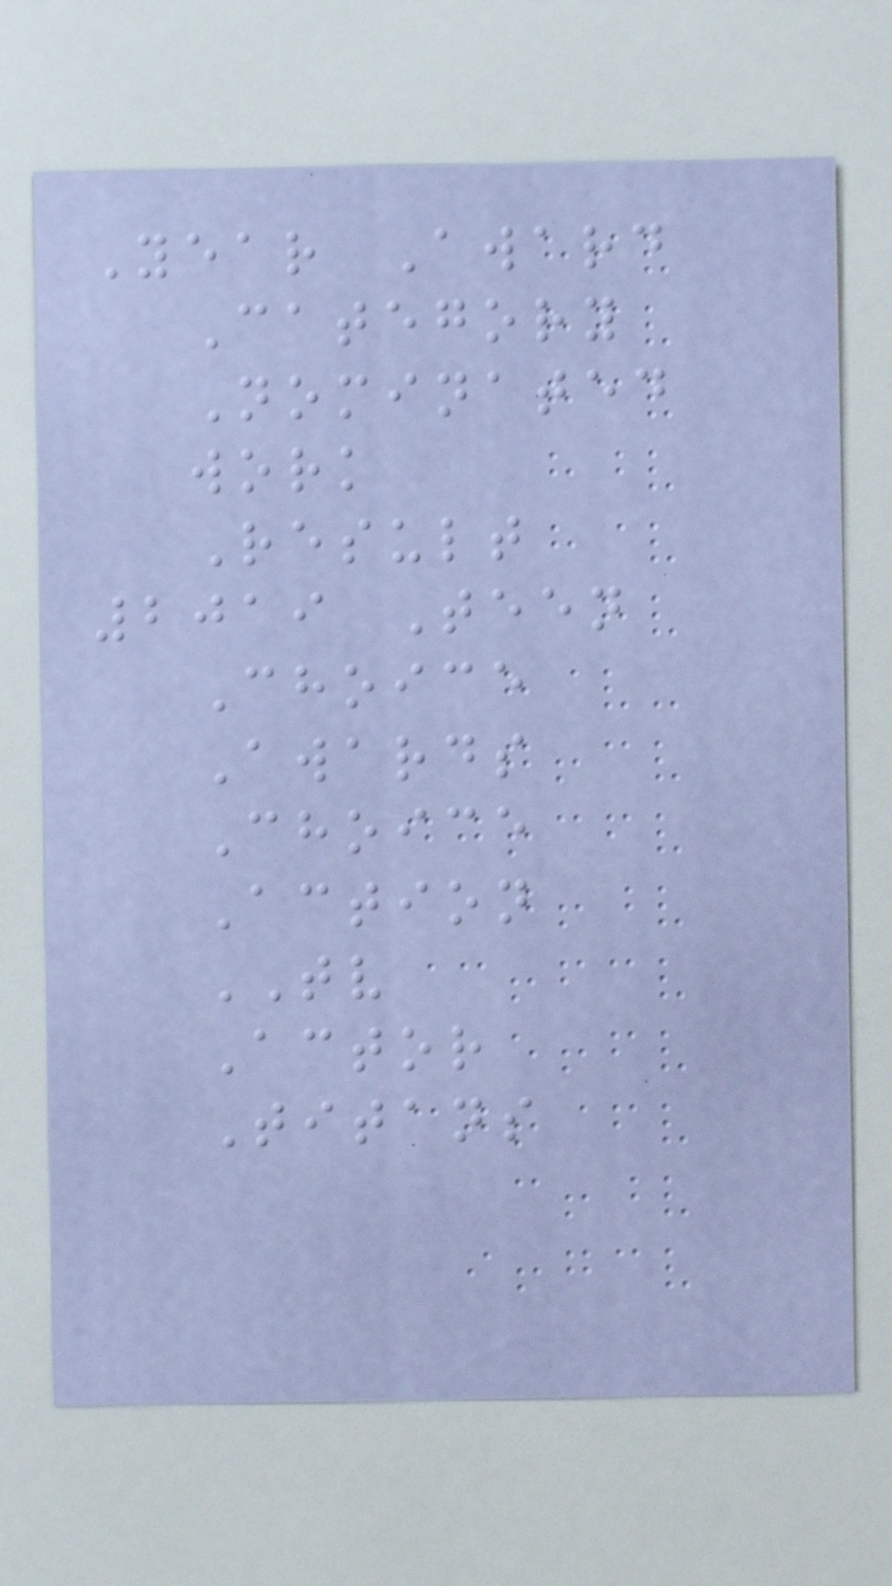Year Award
Category
Nominated
work
Result
2019 Teen
Choice
Awards
Choice
Action
TV
Actor
Titans
